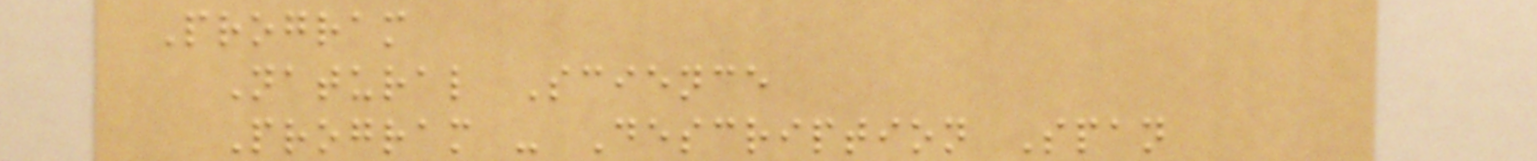Program
Natural Science
Program - Description Span
